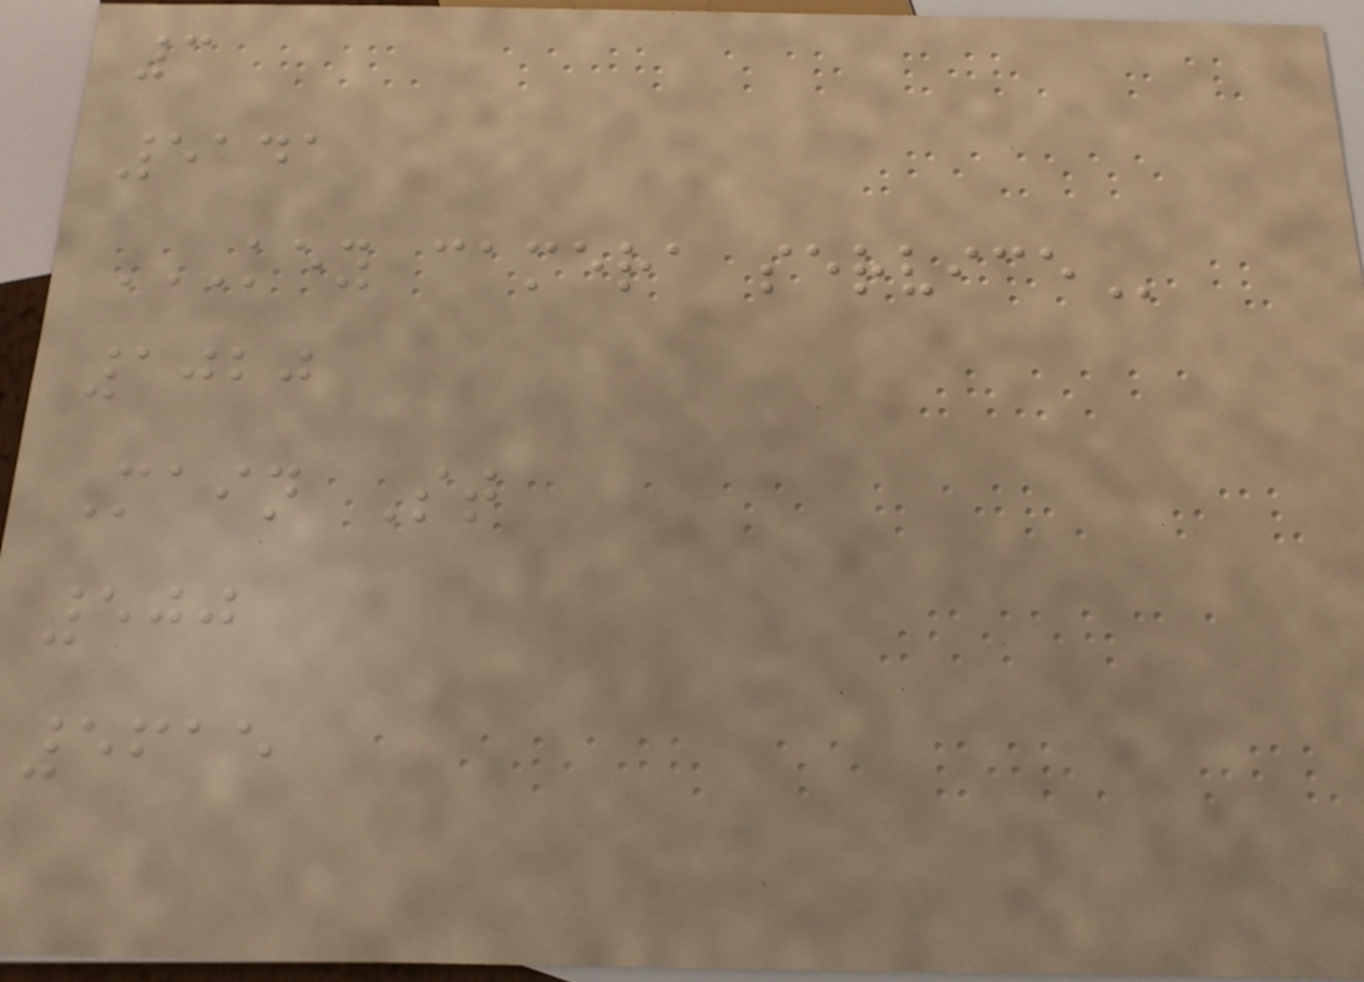3
5141
KEY CAMERA SERVICE
1020
Main St
500
5615
